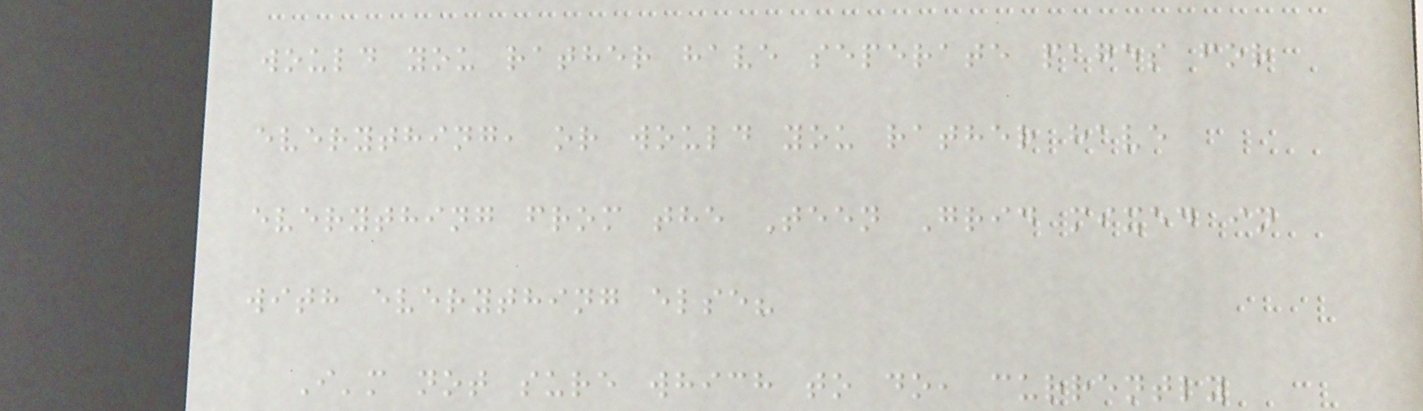would you rather have seperate pages for
everything, or would you rather have
everything from the Teen Grid mixed in
with everything else?
I'm not sure which to do, currently
